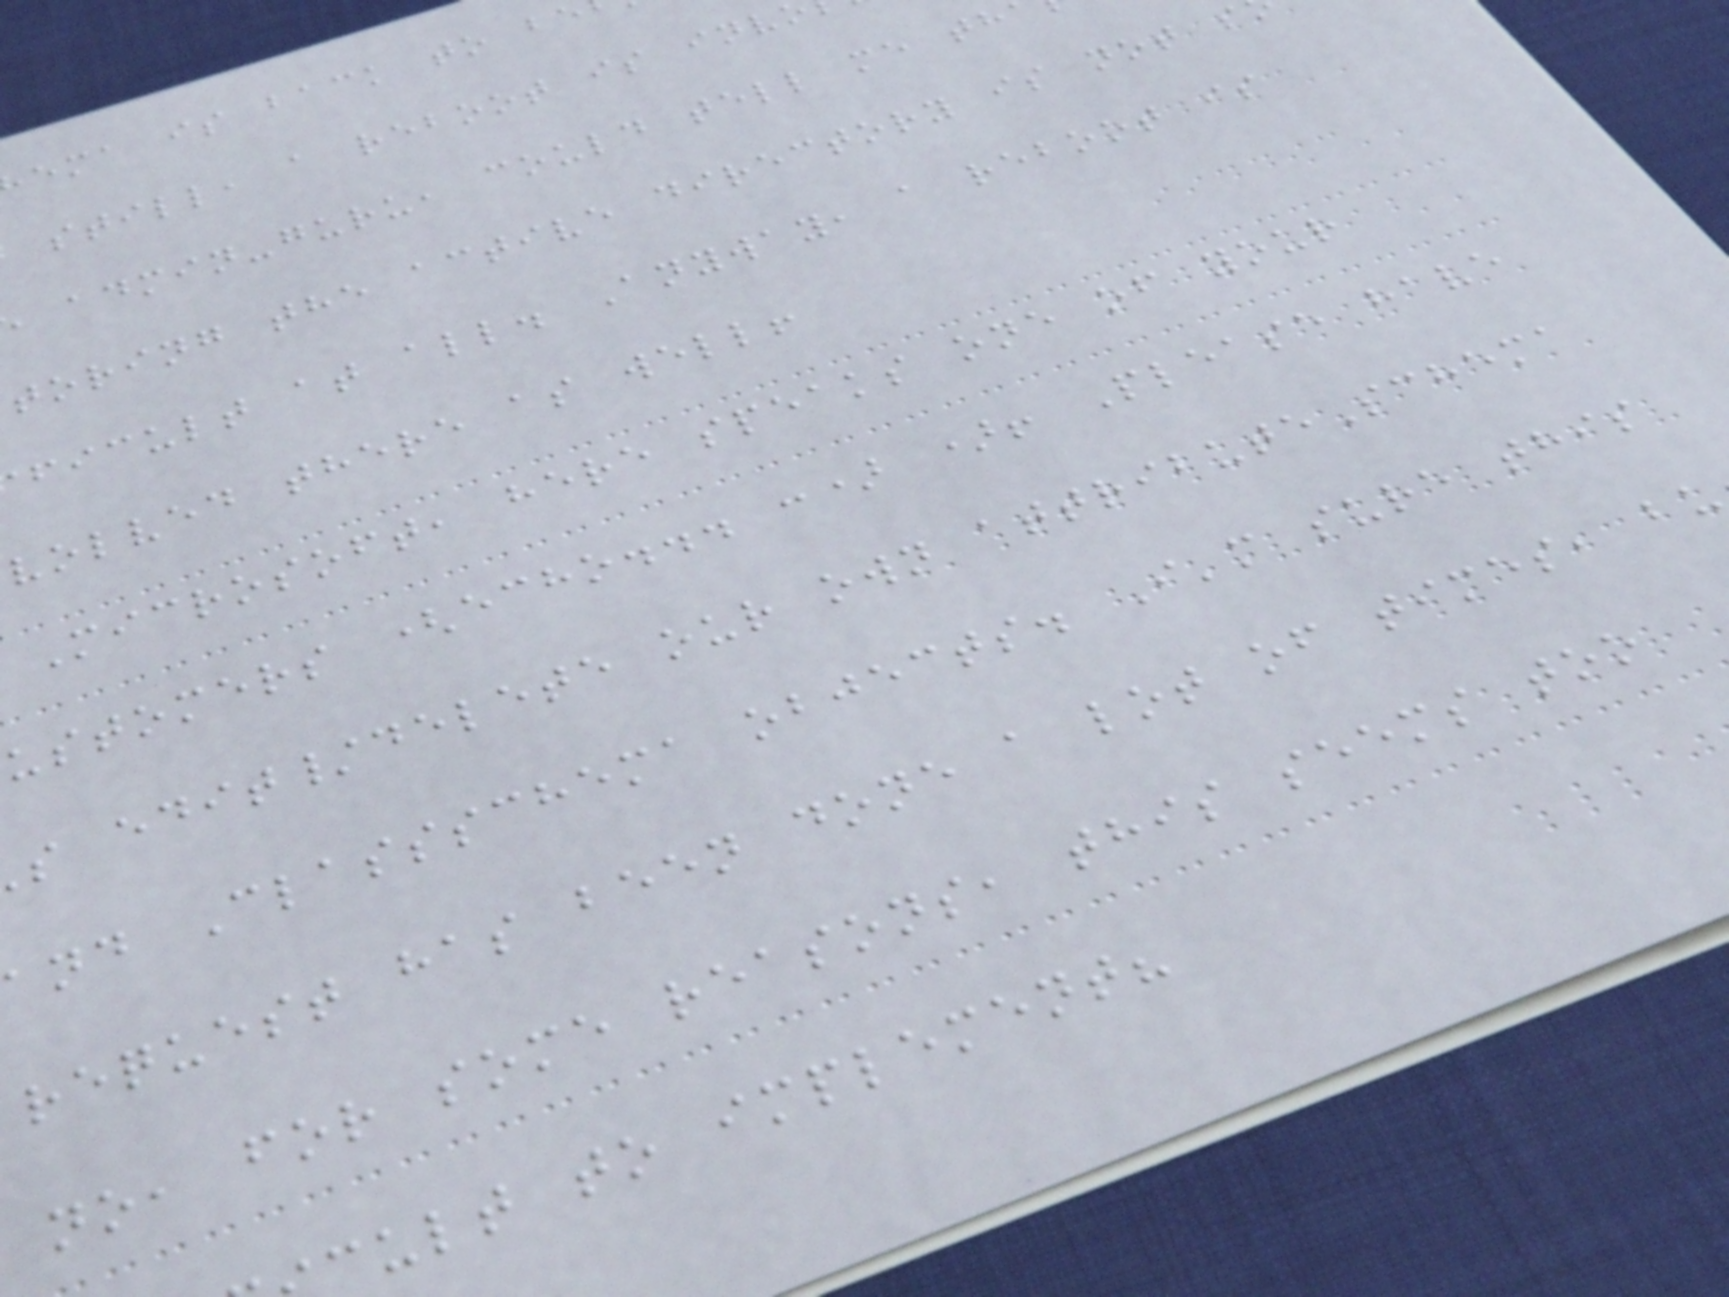ema is back to be
still, a reboot is inv
admin-guru, could tell me th
toring the active directory is not s
ficult at all. Anyway, a reboot is
volved there as well!
Microsoft, here speaks one of your
ustomers (echo... :) )! Please have
s edit/delete our own attributeSchema
and Classschema objects. I'm sure this
request has been done a lot of times, bu
no, for some reasons, this seems too
cult to implement?
